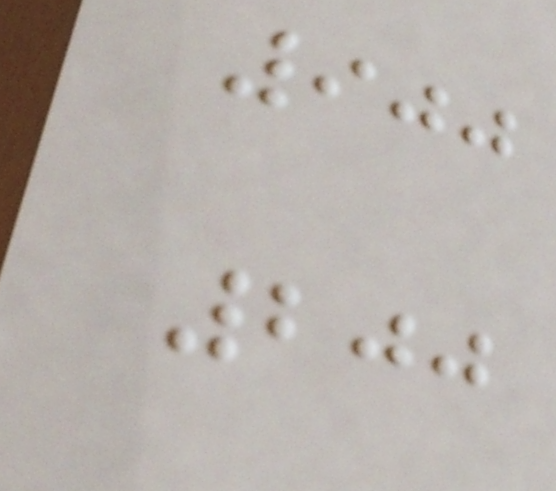900
200
